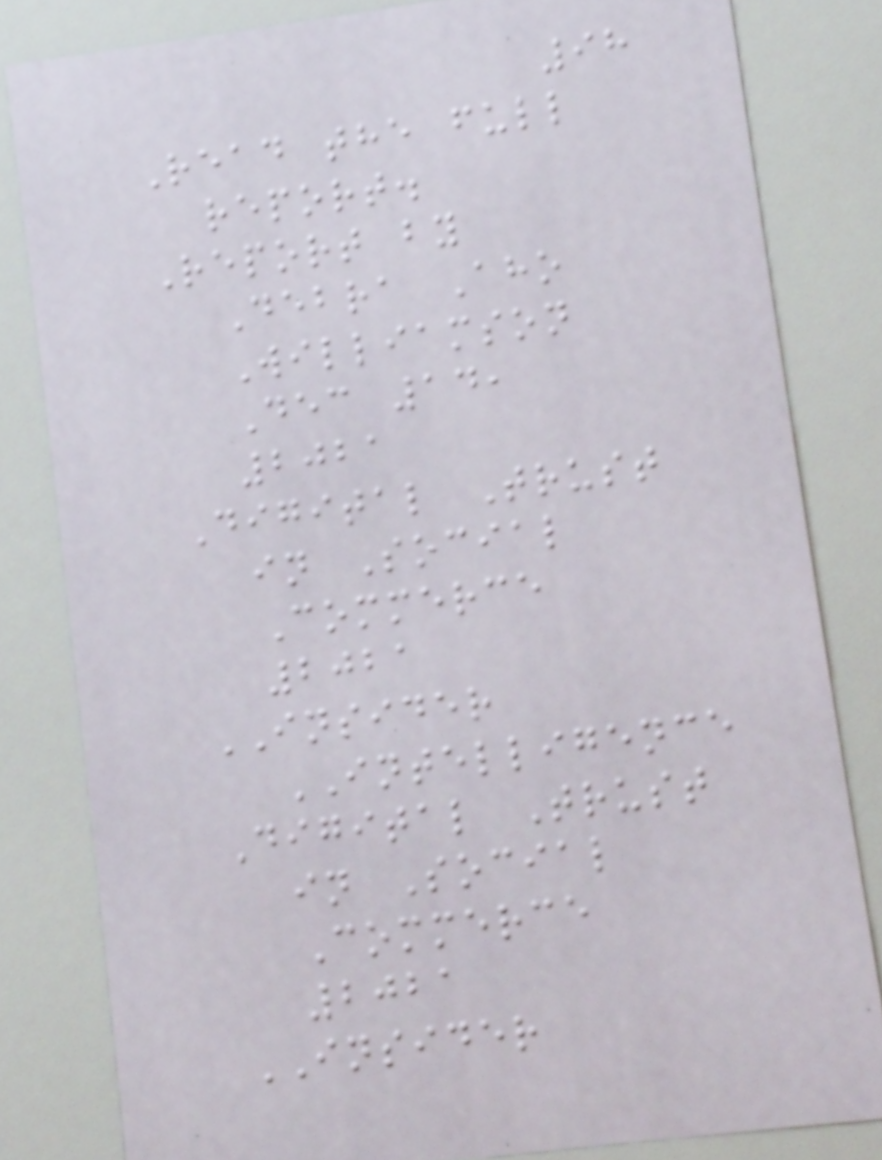98
Read the full
report.
Report by
Debra Aho
Williamson
Dec 14,
2021
Digital Trust
in Social
Commerce
2021
INSIDER
INTELLIGENCE
Digital Trust
in Social
Commerce
2021
INSIDER
